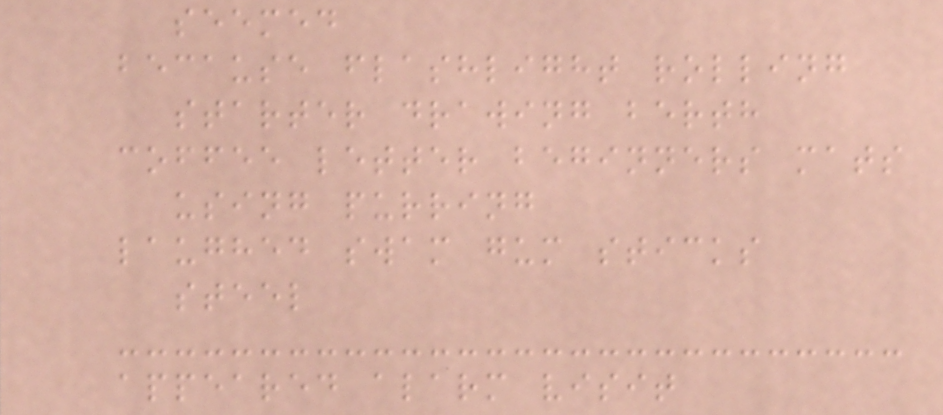seemed
because flashlight rolling
starter drawing berth
coffee letter beginners mats
using purring
laughed swam gum sticks
steel
appeared alarm visit
